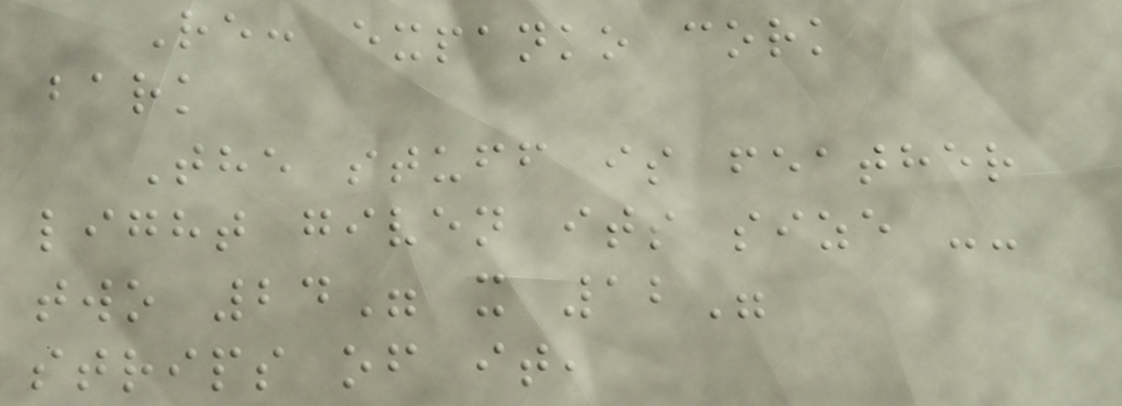Re: expanko cork
bark
The stuff is feather
light given its size --
two 24" x 12"
strips of it,
